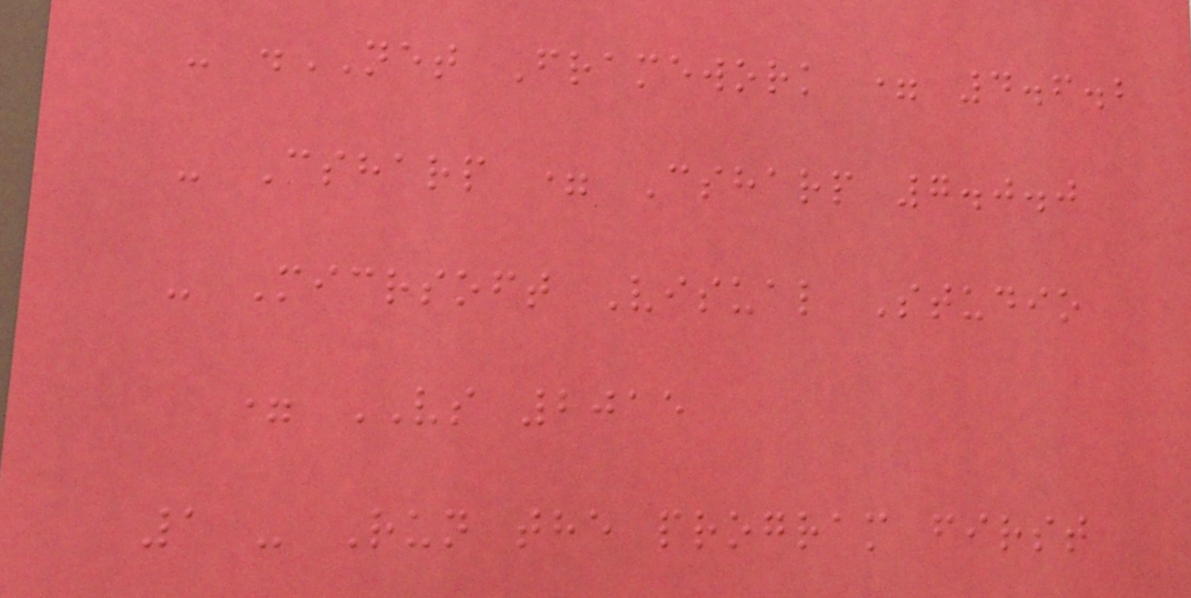- .NET Framework = 4.6.2
- Csharp = Csharp 7.0.0
- Micrsoft Visual Studio
= VS 2015
1 - Run the program first
